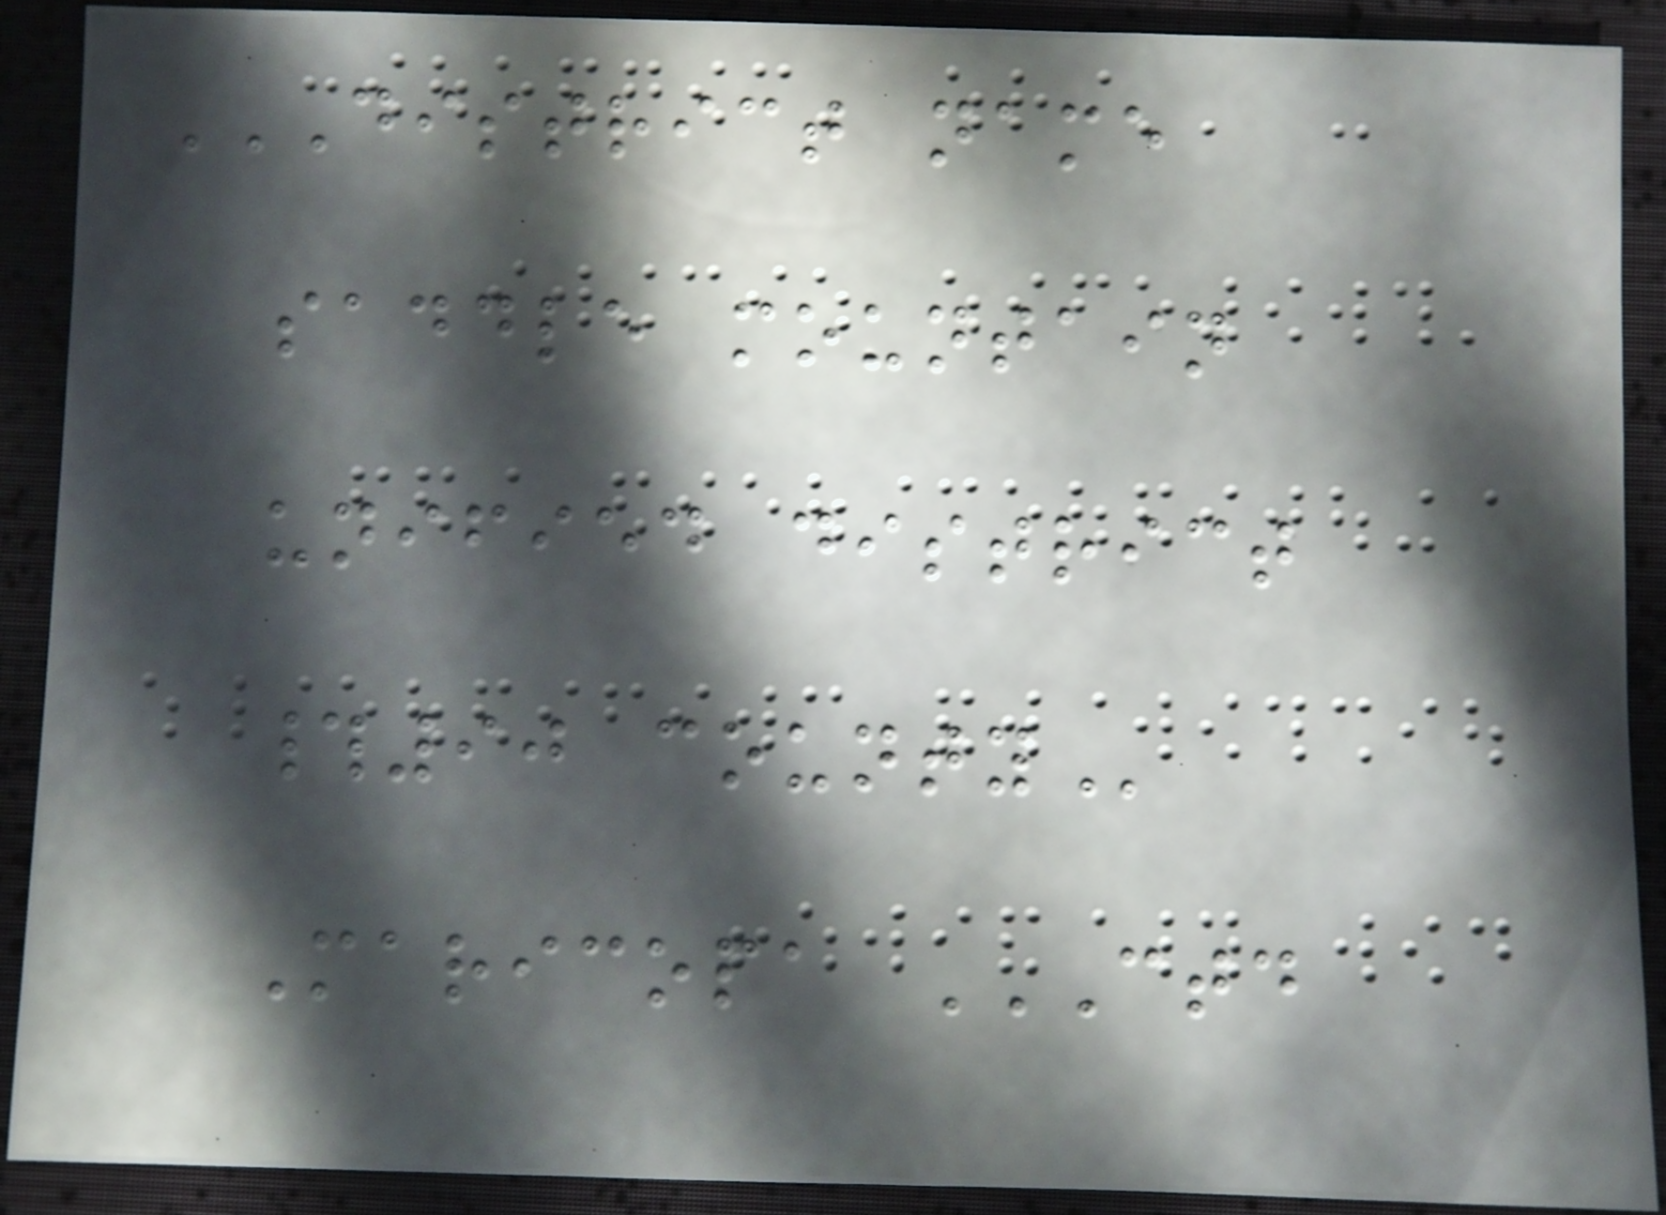DISTRICT NAME
SADDLE MOUNTAIN
UNIFIED DISTRICT
#90 COUNTY
Maricopa CTD
